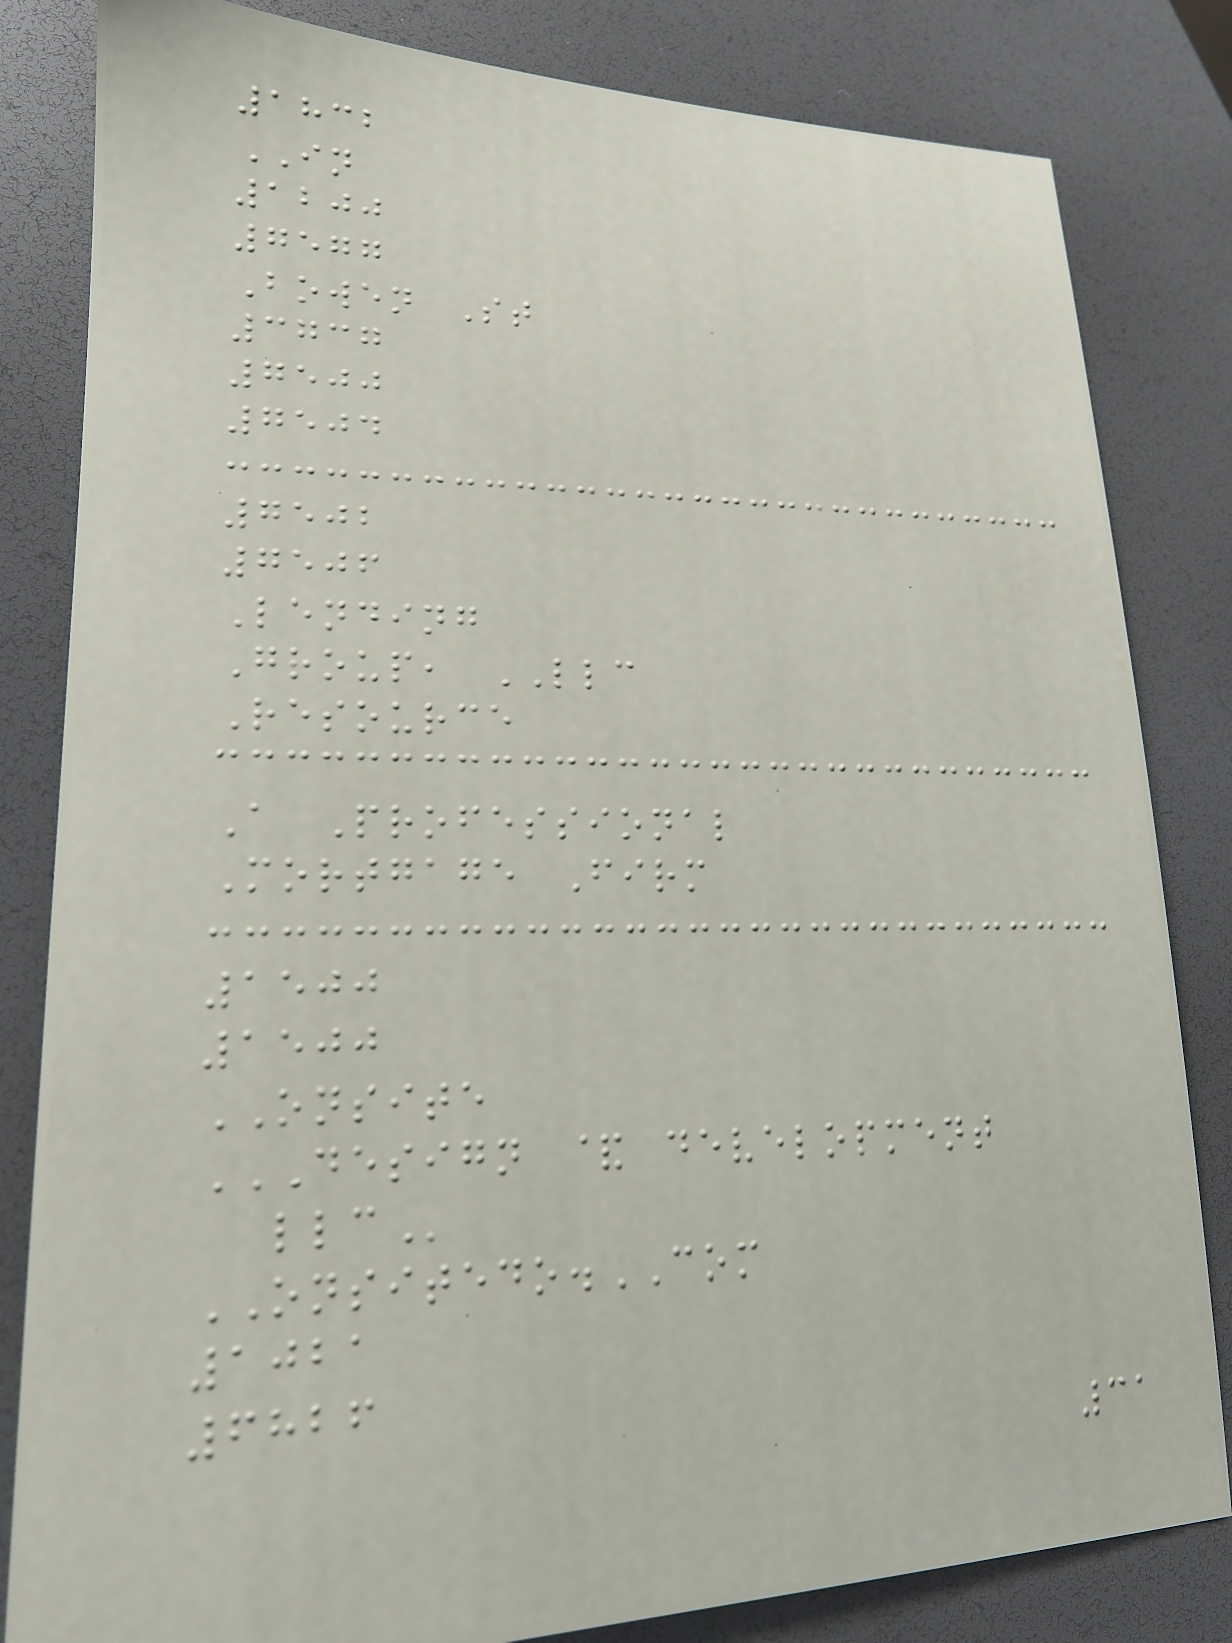1832
IN
1200
7577
Bowen St
3737
7500
7504
7502
7506
Lending
Group, LLC
Resource
A Professional
Mortgage Firm
1500
1500
ONSITE
DESIGN & DEVELOPMENT
LLC
ONSITEDO.COM
1021
6826
31
